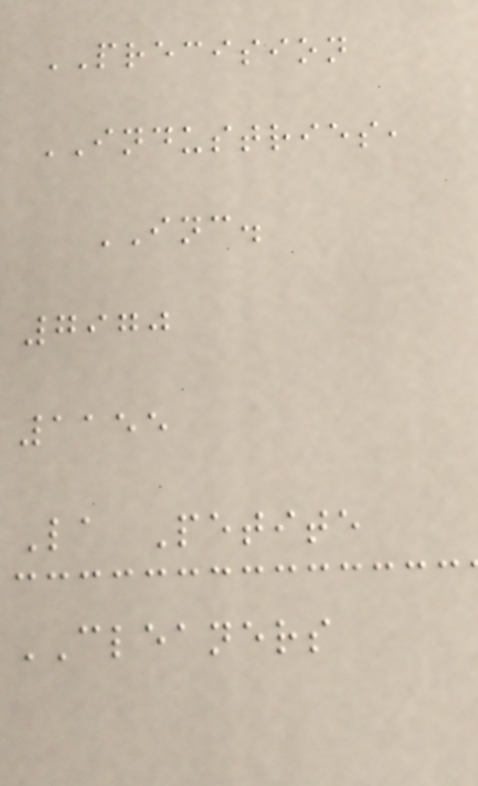PRECISION
INDUSTRIES,
INC.
7970
1155
La Petite
CLEANERS
